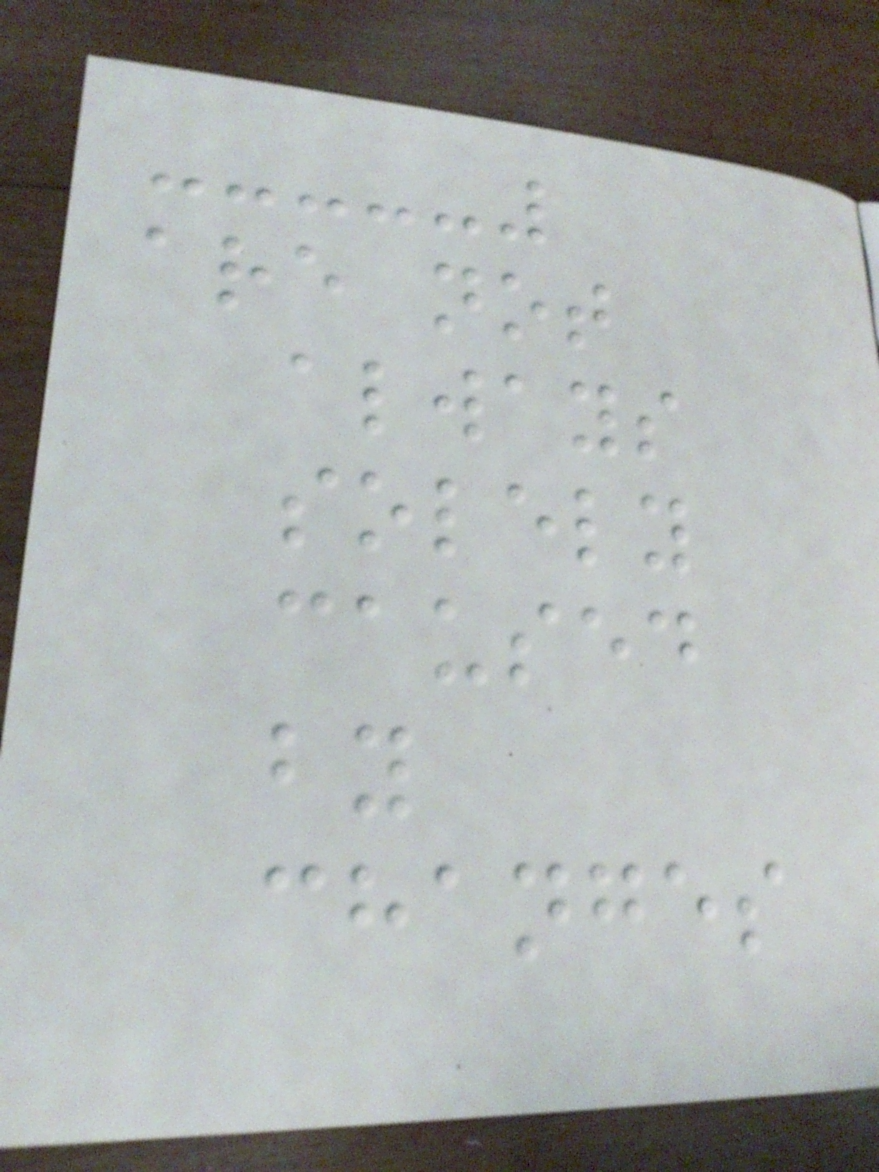are not
always
solely
caused
by
changes
